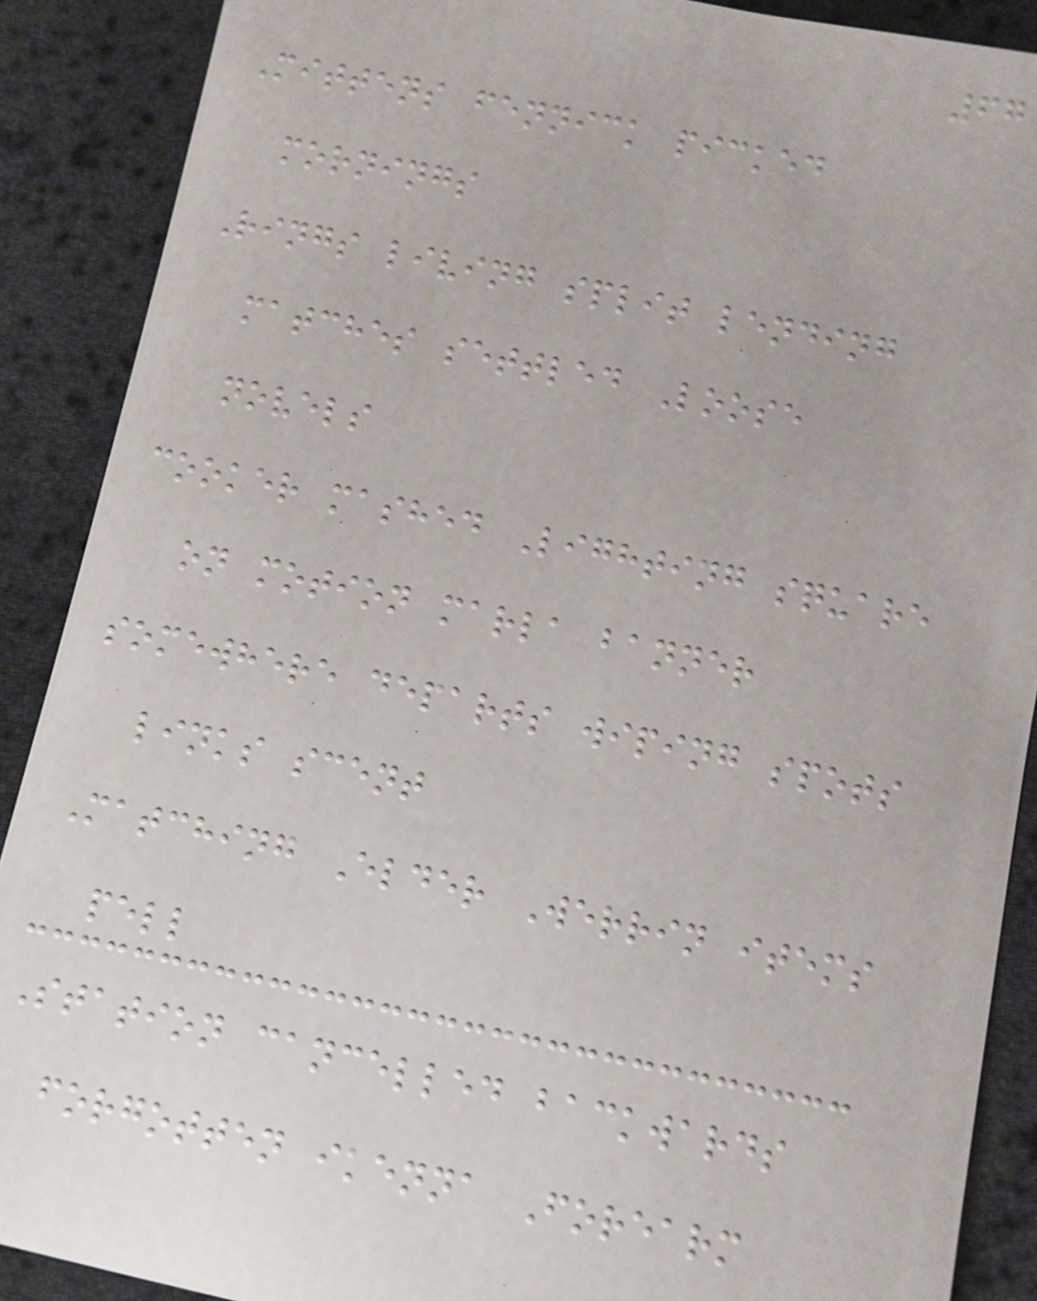67
Mittens fennick picked
mornings
Rings living split lending
matches settled Loose
novels
cooker mashed Lighting square
on motion marla banner
somewhere departs wiping spots
links scent
Matching Elder Werrin items
pell
Station cancelled backwards
forgotten ikenna Forearm
